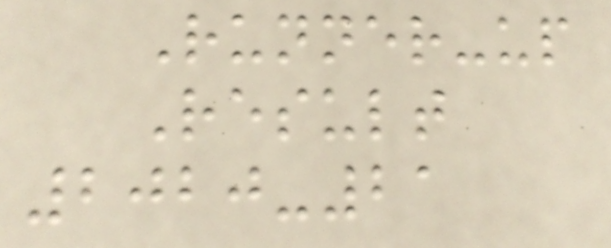Runner-up
Result
2020-21
